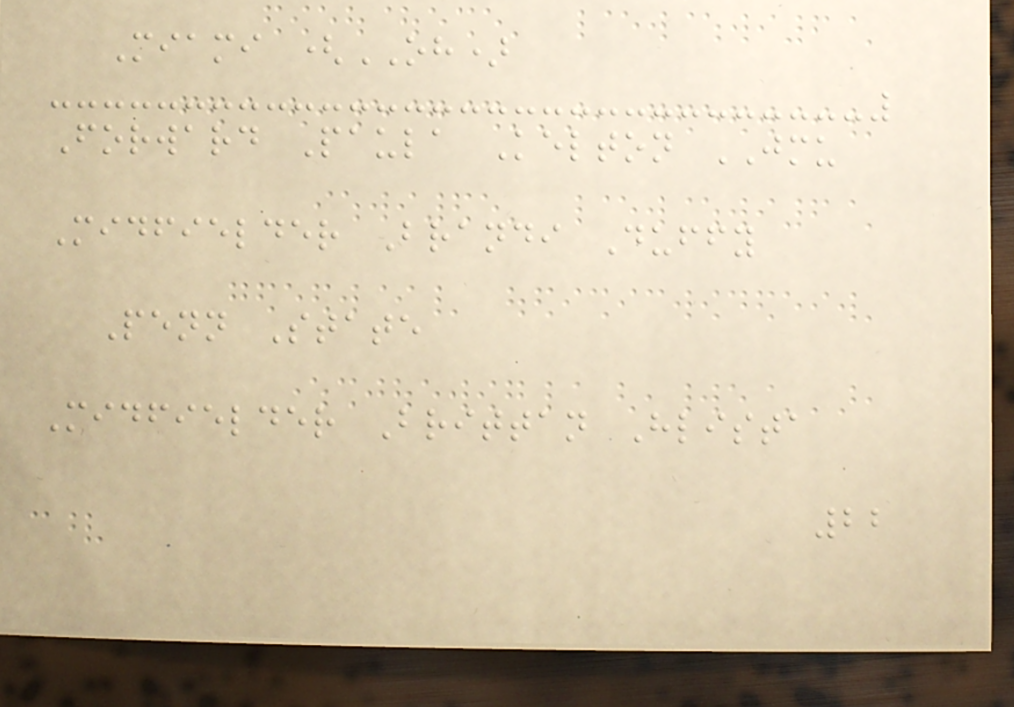Miami (OH)
Forward Paula Kelton JMU
Midfielder Brandi Duffy
Penn State
Midfielder Brittan Hlista
22
